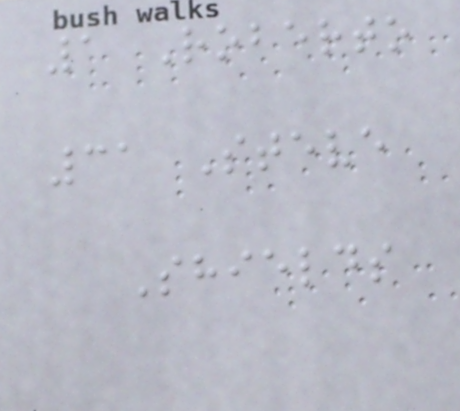1 Roberto
31 Steve
Shields
